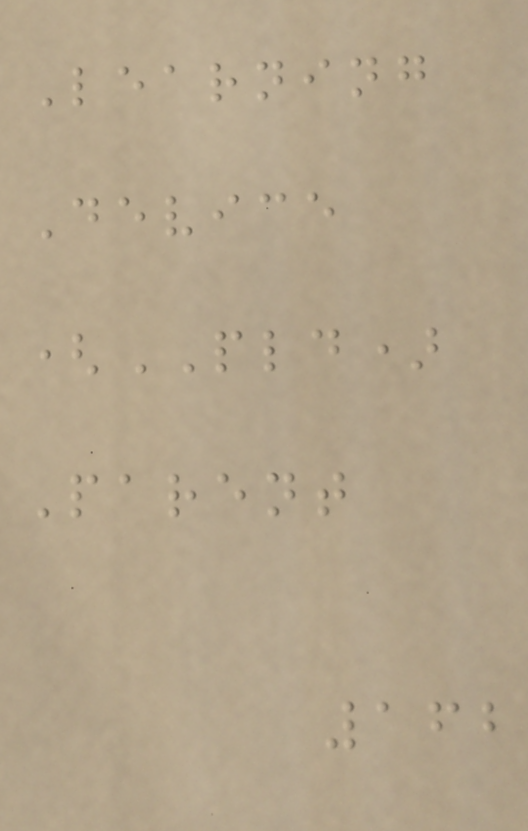Learning
Device
(PLD)
Parent
162
